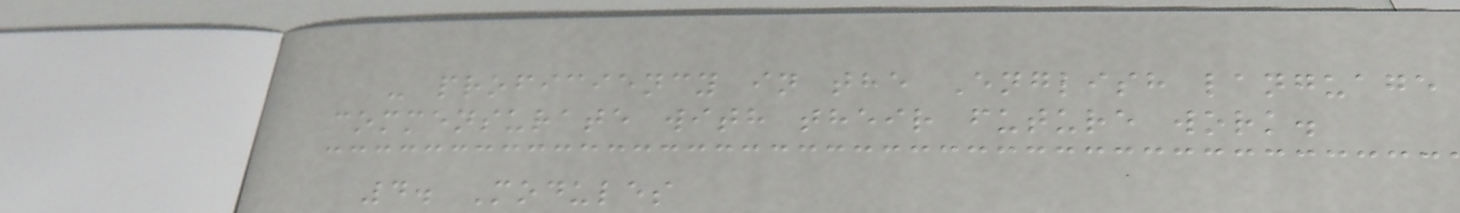- proficiency in the English language
commensurate with their future work.
4. Modules
